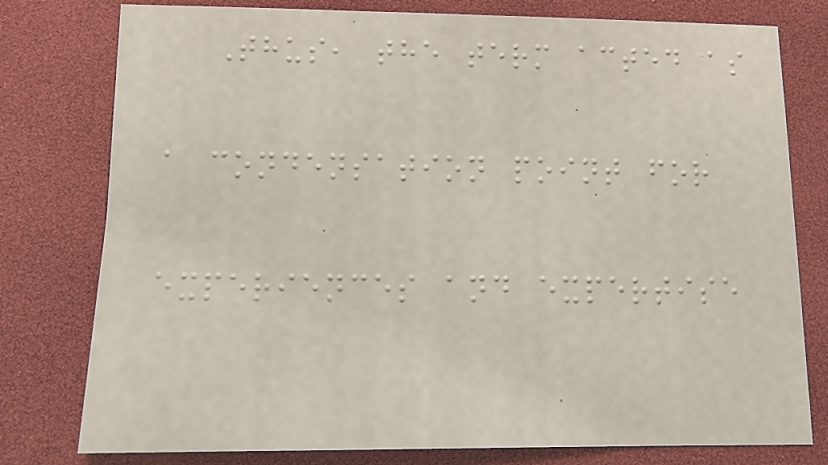Thus, the term acted as
a condensation point for
experiences and expertise
